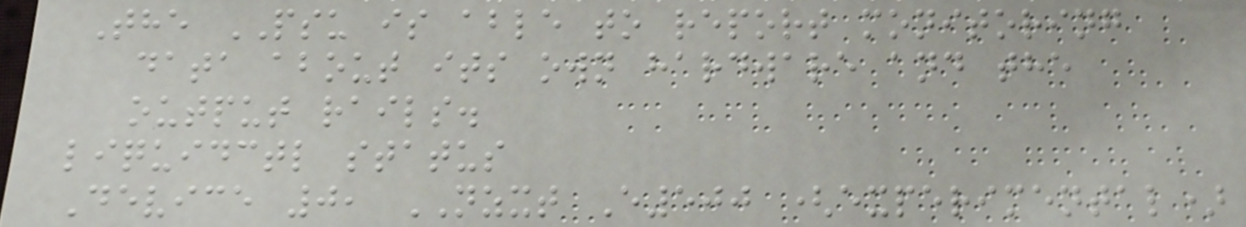The PSU is able to report monitoring
data about its own hardware and the
output rails.
liquidctl status
Device 0, NZXT E500 (experimental)
